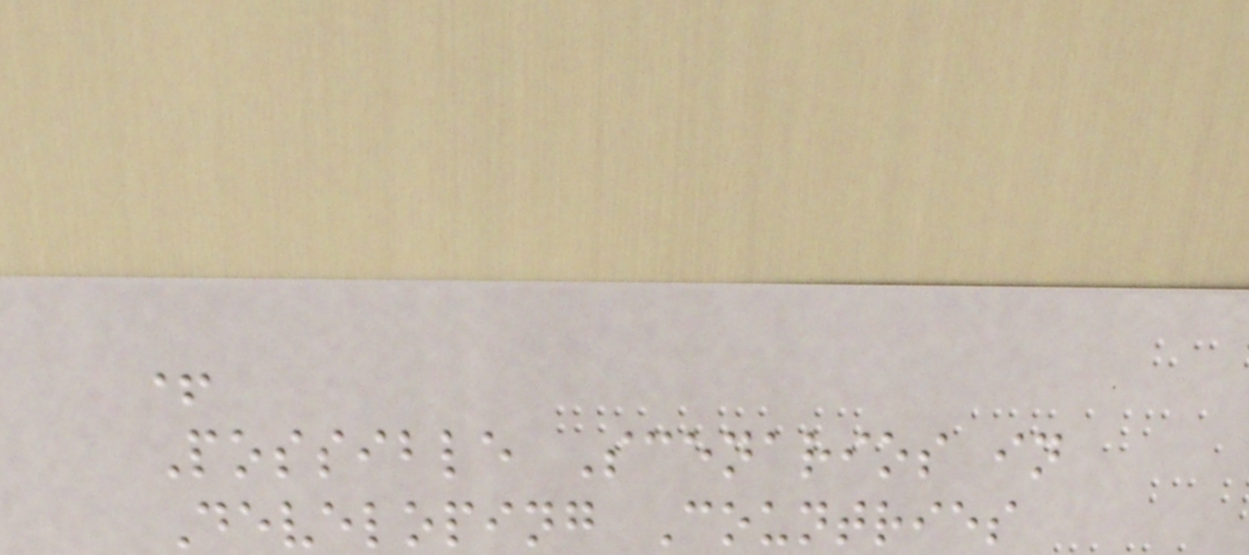+
Possible Scenarios in
Developing Countries
